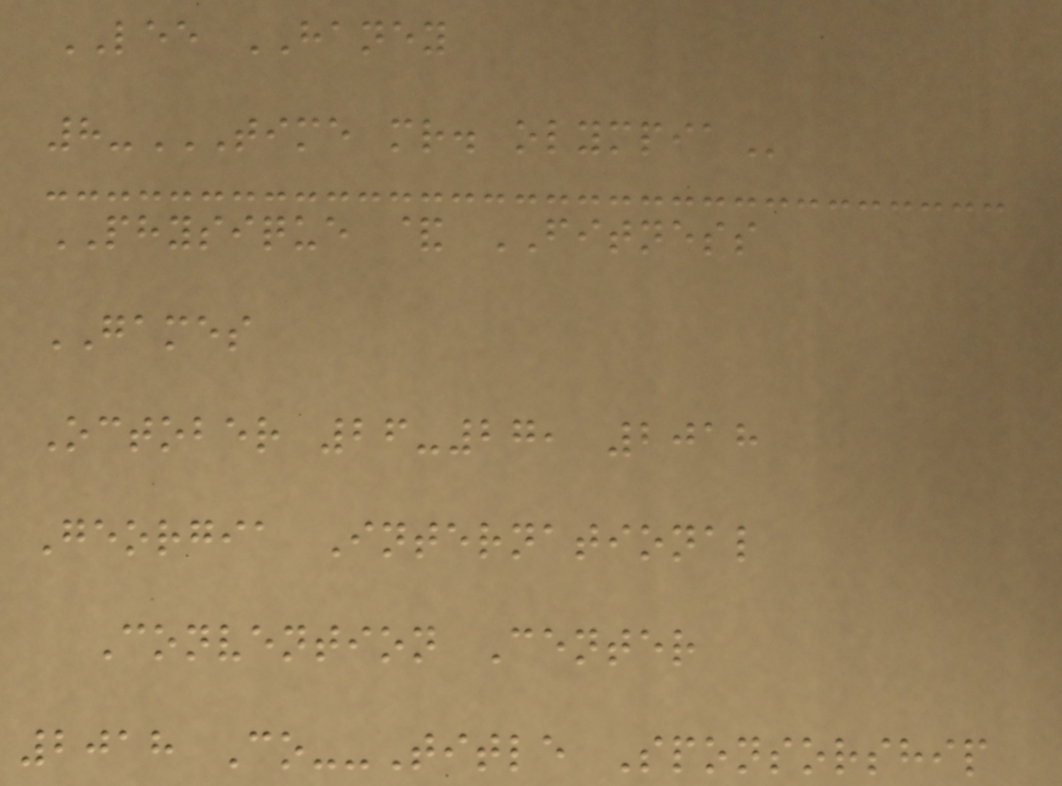LEE HANEY
8-TIME MR. OLYMPIA
PHYSIQUE & FITNESS
GAMES
October 26-27, 2018
Georgia International
Convention Center
2018 Co--Title Sponsorship
